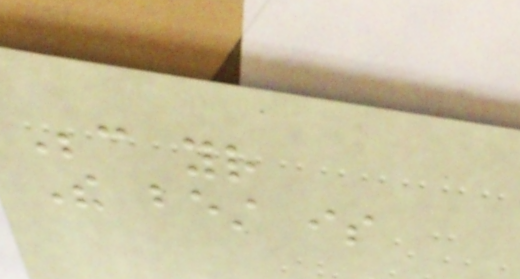Because your
The best is
